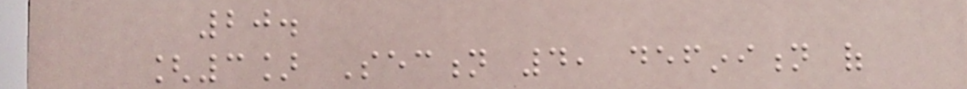20.
[3] Section 4, definition of
